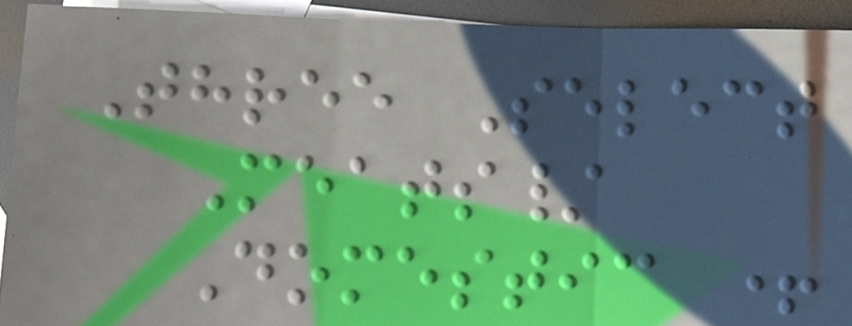Three Select
Meats/
Domestic +
